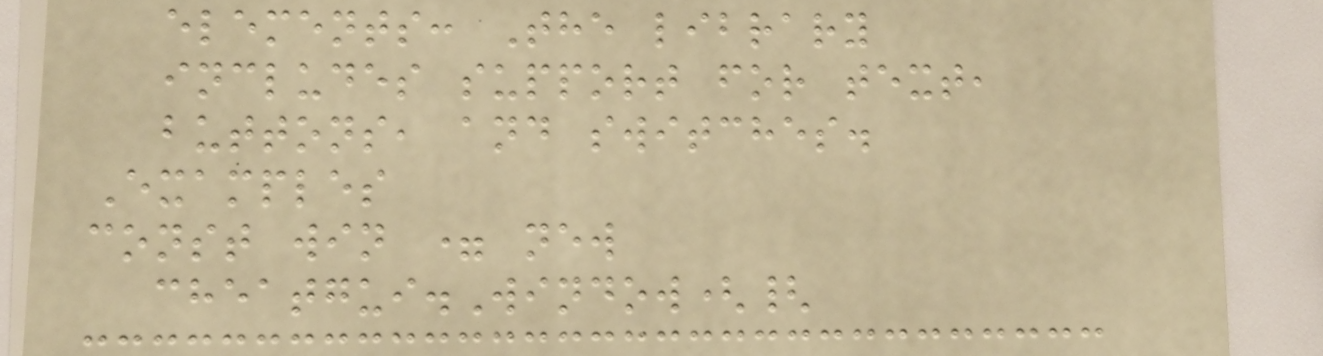elements: The library
includes support for text,
buttons, and switches.
Examples
const win = new
cheatgui.Window({
